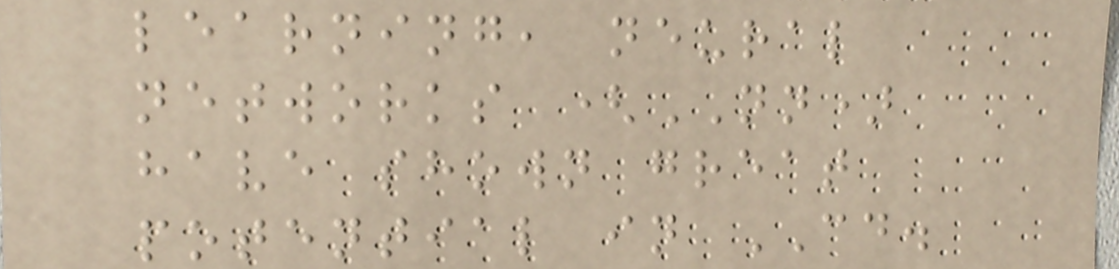learning, neural
networks (NN)
have shown great
potential in CD.
